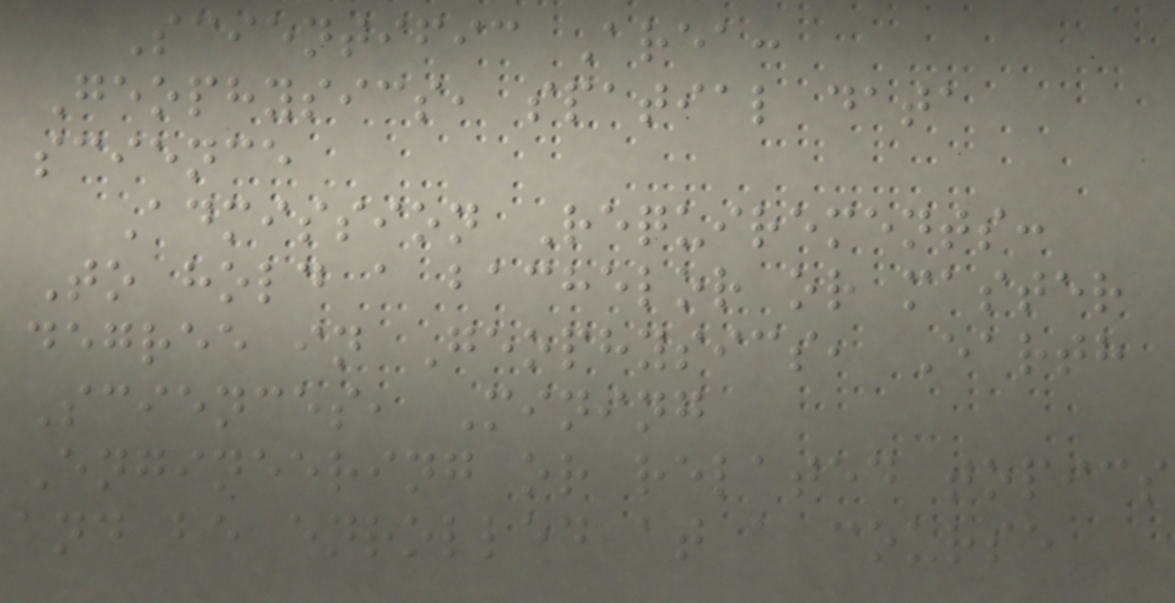Scientific Area:
Geophysics, spatial data
science
Admission Requirements:
To hold a bachelor or master
degree in Geophysics, Earth
Sciences, Mining
Engineering or related topics
and be enrolled at a course
